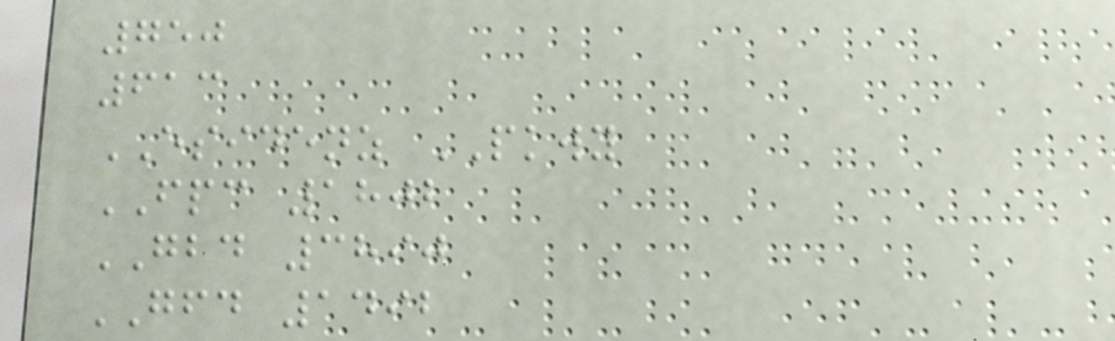750
613
ESIDENZ PKWY
FPC 1802
GBD 3890
GFD 1492
